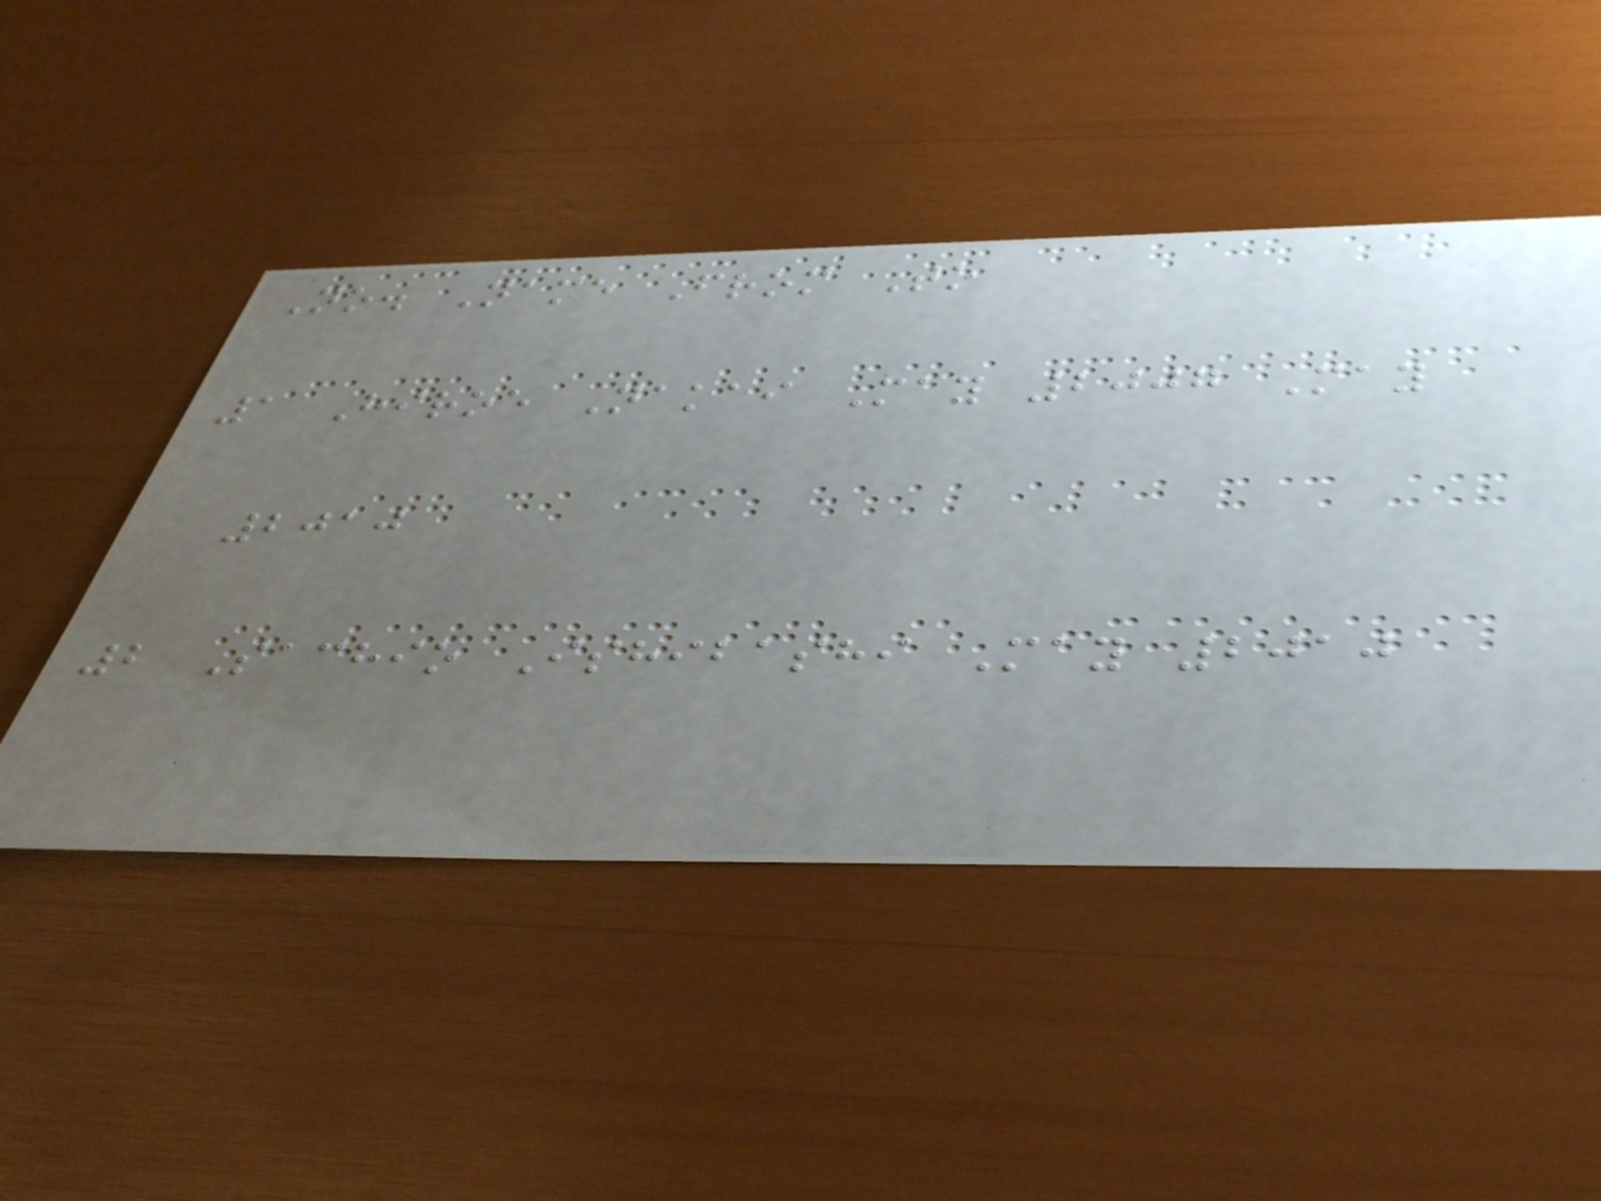No. Name From To
1 Hiroe Nakai May 2007 May
2010
2 Sachio Ishibashi May 2010
